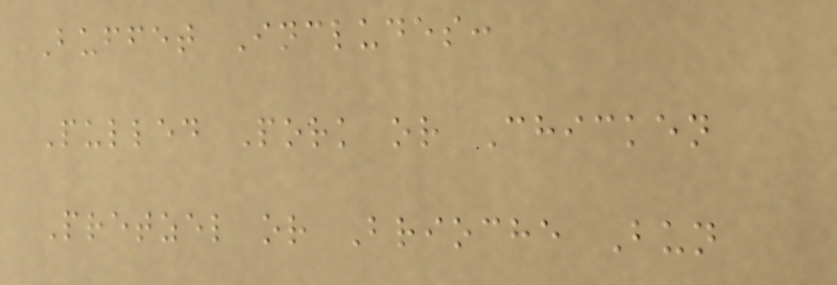Buffet Includes:
Pulled Pork or Chicken
Pretzel or Brioche Bun
